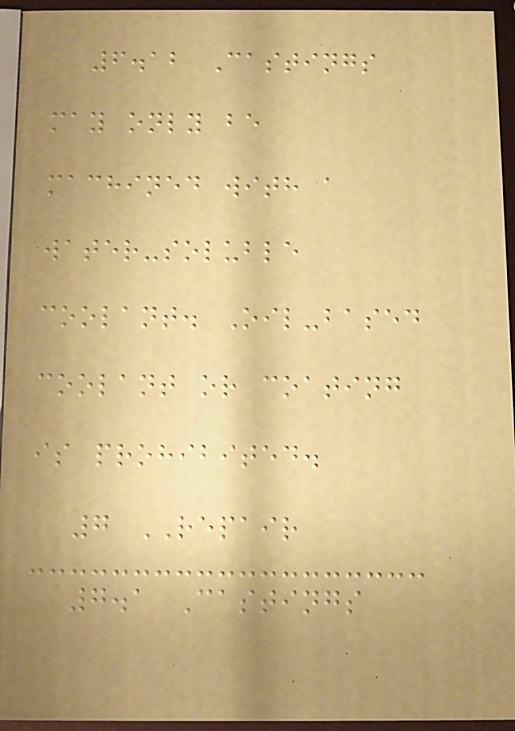6.12 Castings
may only be
machined with a
water-soluble
coolant. Oil-based
coolant or coating
is prohibited.
7 REPAIR
7.1 Castings
